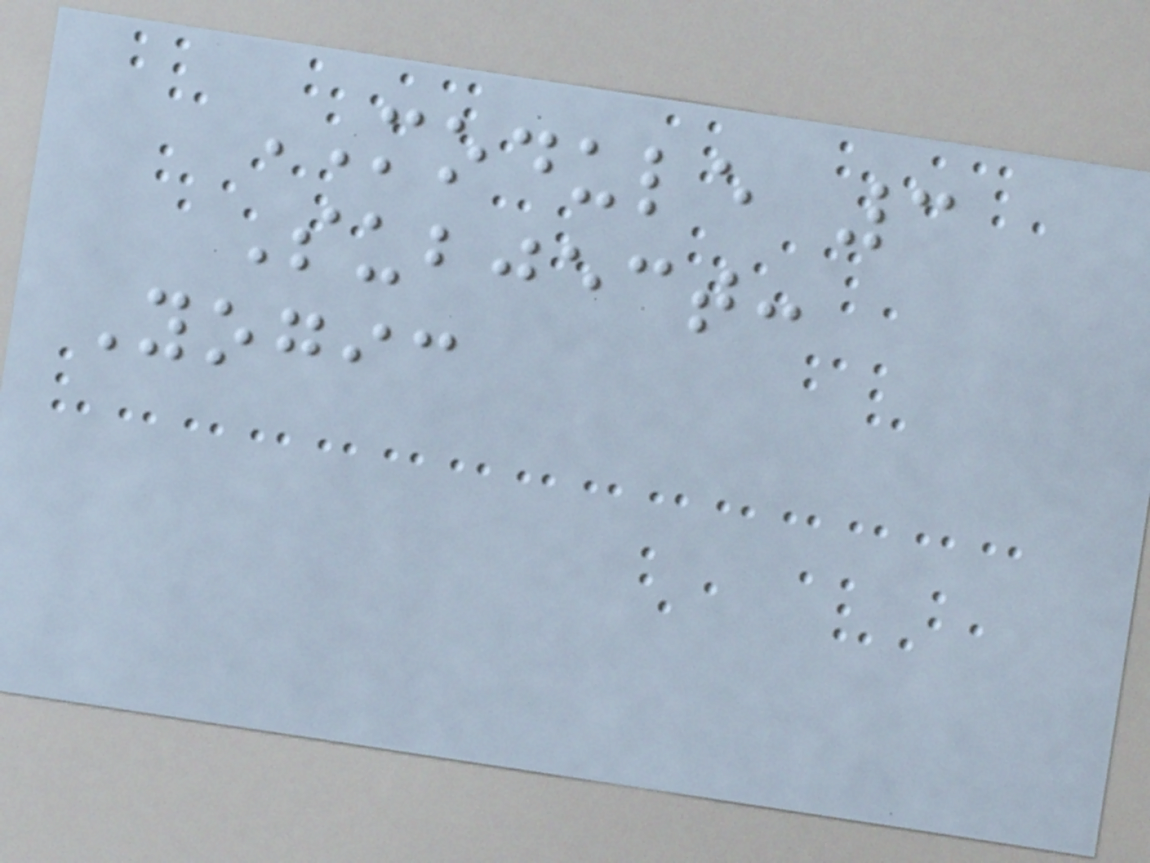MODULE 3
Subject:
Yogic
